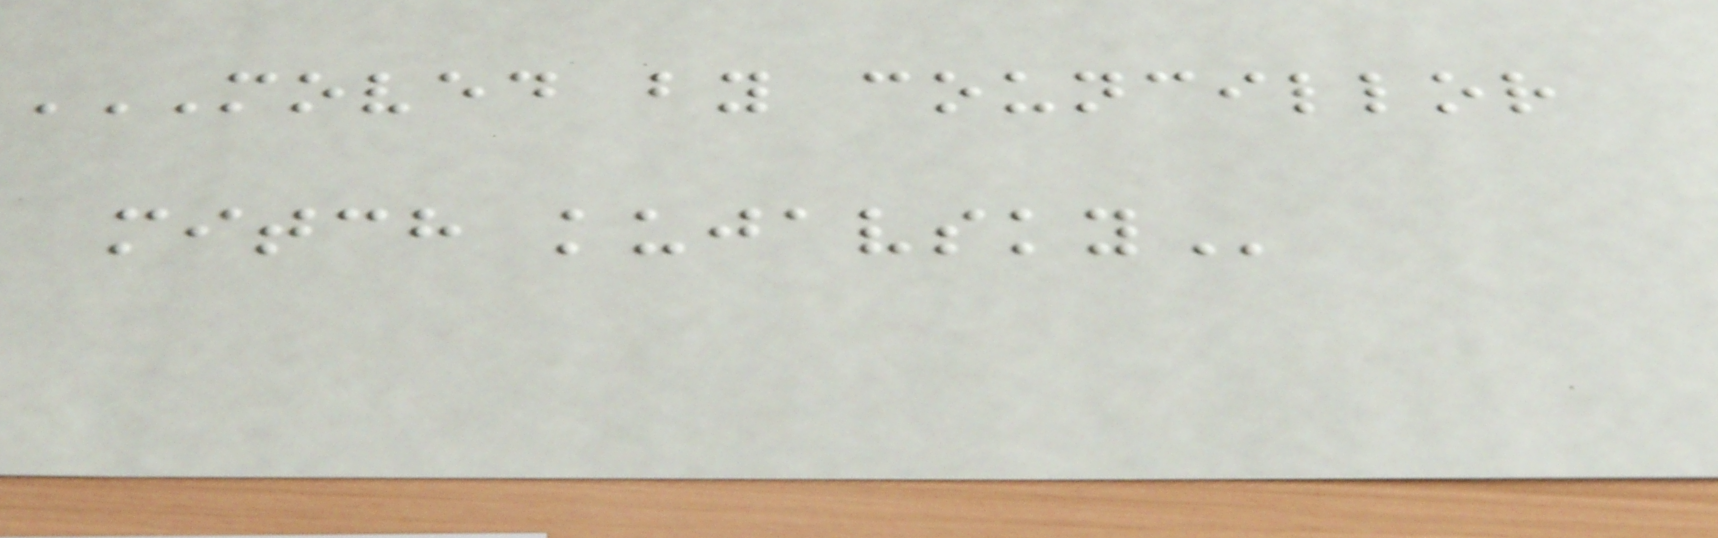MOVED BY COUNCILLOR
MITCH KUJAVSKY
